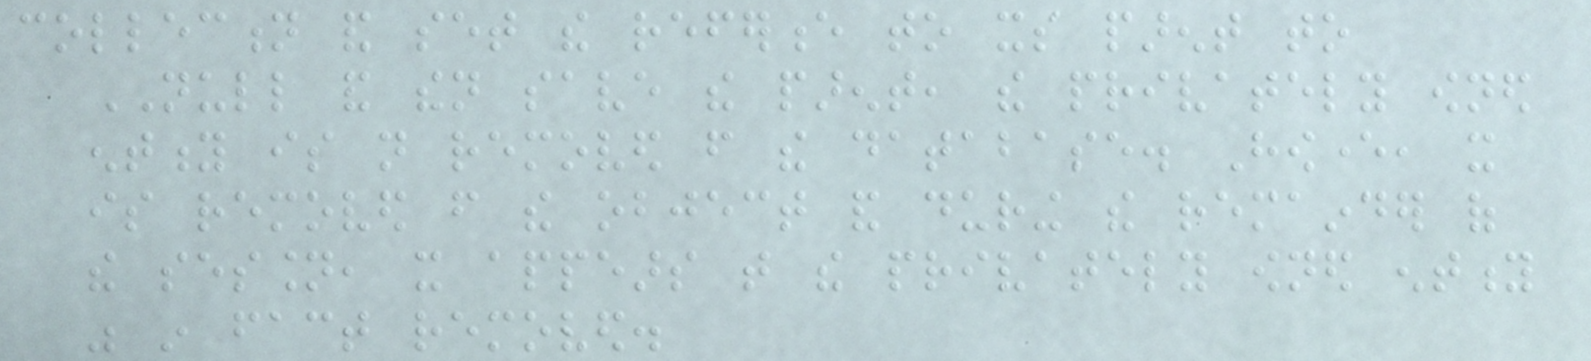collection and set the reference to its parent to
NULL and then save the parent, the privately owned
entity is not removed from the database. However, it
is removed from the object and during the remainder of
the session, it appears that the privately owned entity
was in fact removed.
